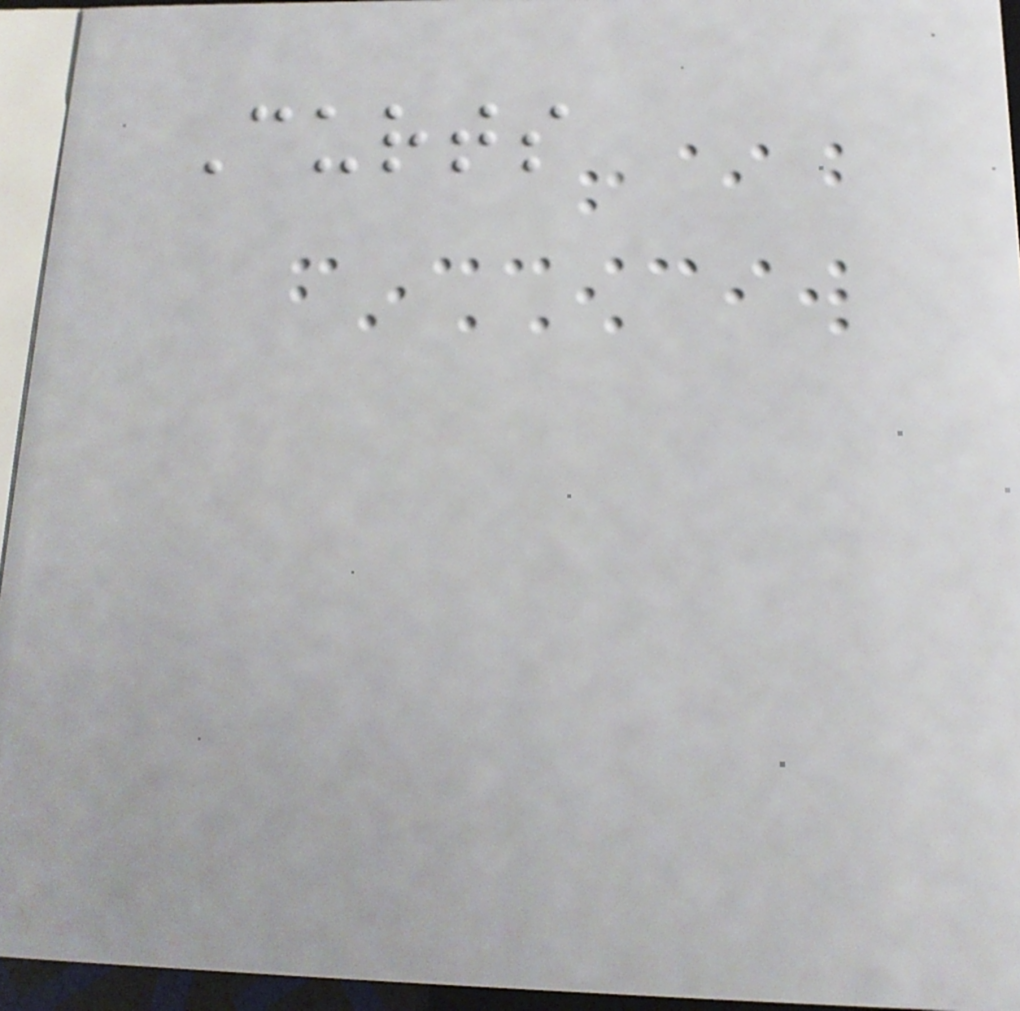Curts
